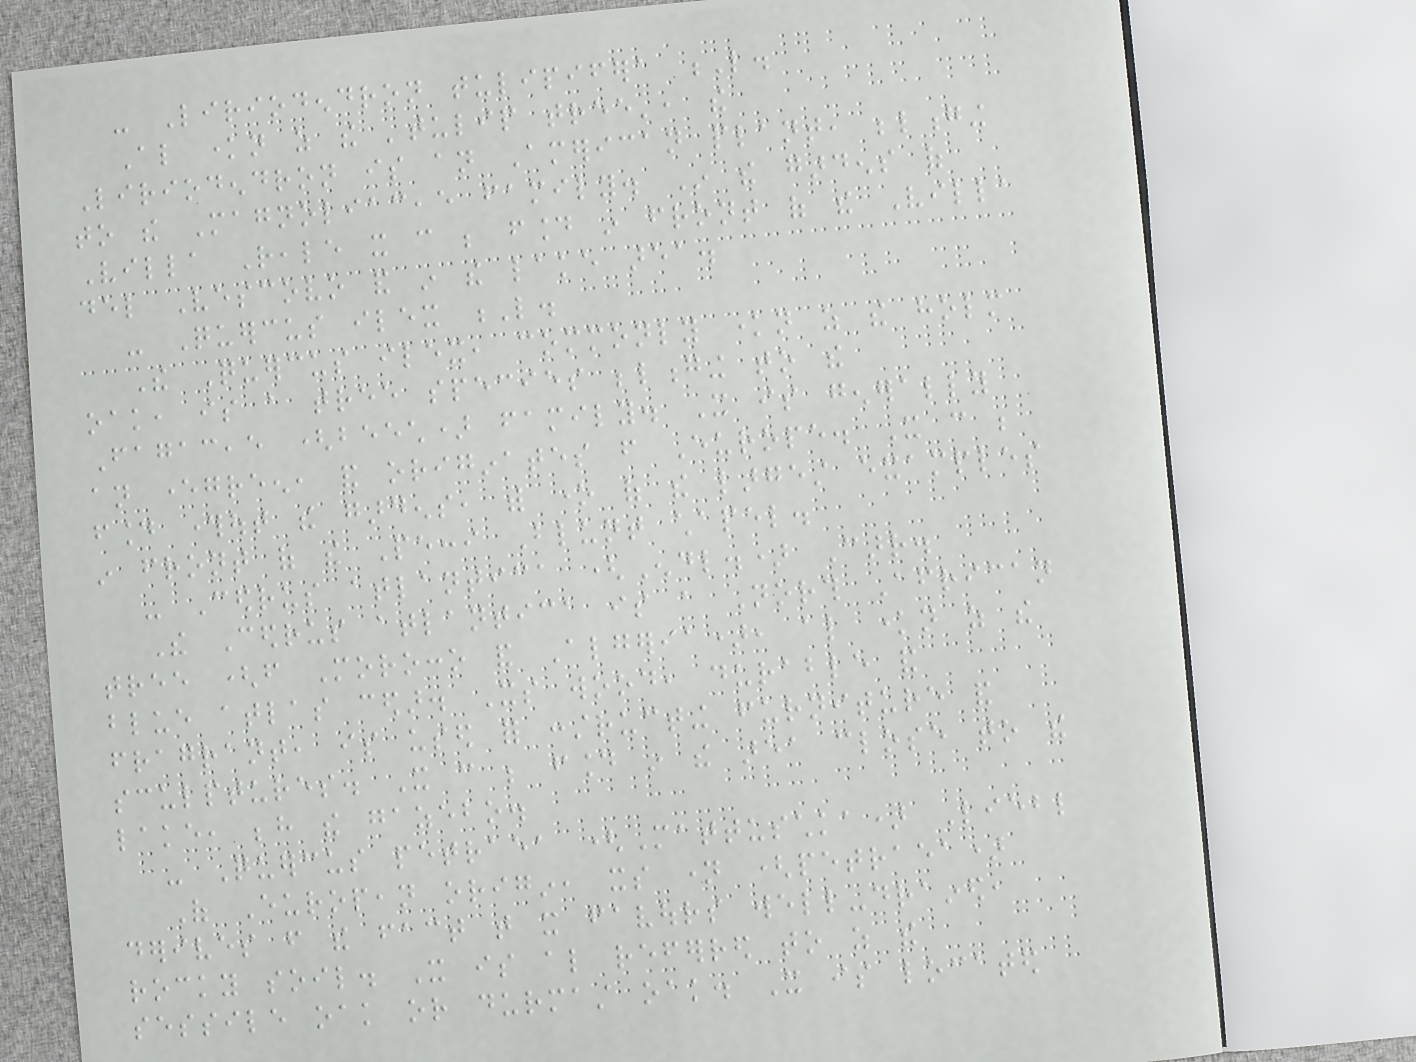- Liriodendron tulipifera L.
Also known as the 'tulip tree', the
Liriodendron is an American plant, belonging
to the Magnoliaceae family. In the gardens of
Villa Reale it can be found in front of the Villa
del Vescovo and in the lake area.
- Quercus ilex L.
The Quercus ilex, commonly known as the holm
oak, is a tree species belonging to the
Fagaceae (beech) family. It is generally
an evergreen, and originates from Europe. It can be
found throughout the gardens, with one of the largest examples
in front of the Pecci Blunt chapel.
- Cedrus atlantica (Endl.) Carr.
The Cedrus atlantica is a North African
tree (from Morocco and Algeria), also known as the
blue atlas cedar. Its wood, durable and
fragrant, is used for constructing furniture and
sculptures. It can be found in the area close to the
lake, behind the gazebo.
- Quercus petraea (Mattuschka) Liebl
Of European origin, its name (petraea)
derives from the fact that it favours well-drained,
rocky soil. It is also referred to as the
sessile oak or durmast oak. It is located
